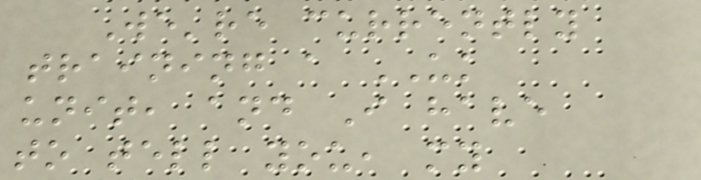We're currently
training a UK
unit, and I have
to tell you, my
